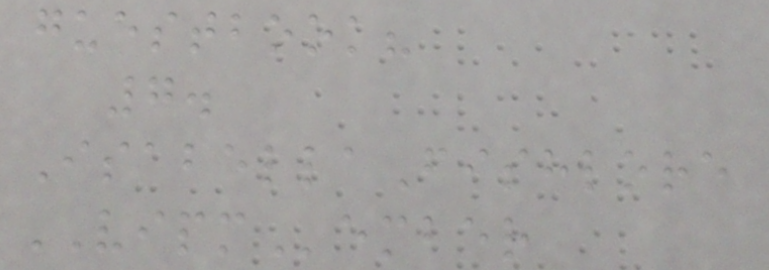guestbook?
7.
IsabellaFishlore
VIPMember
